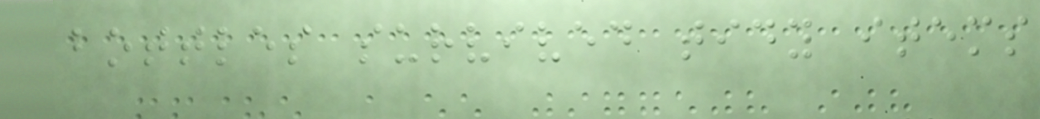bottles survived tidy items
